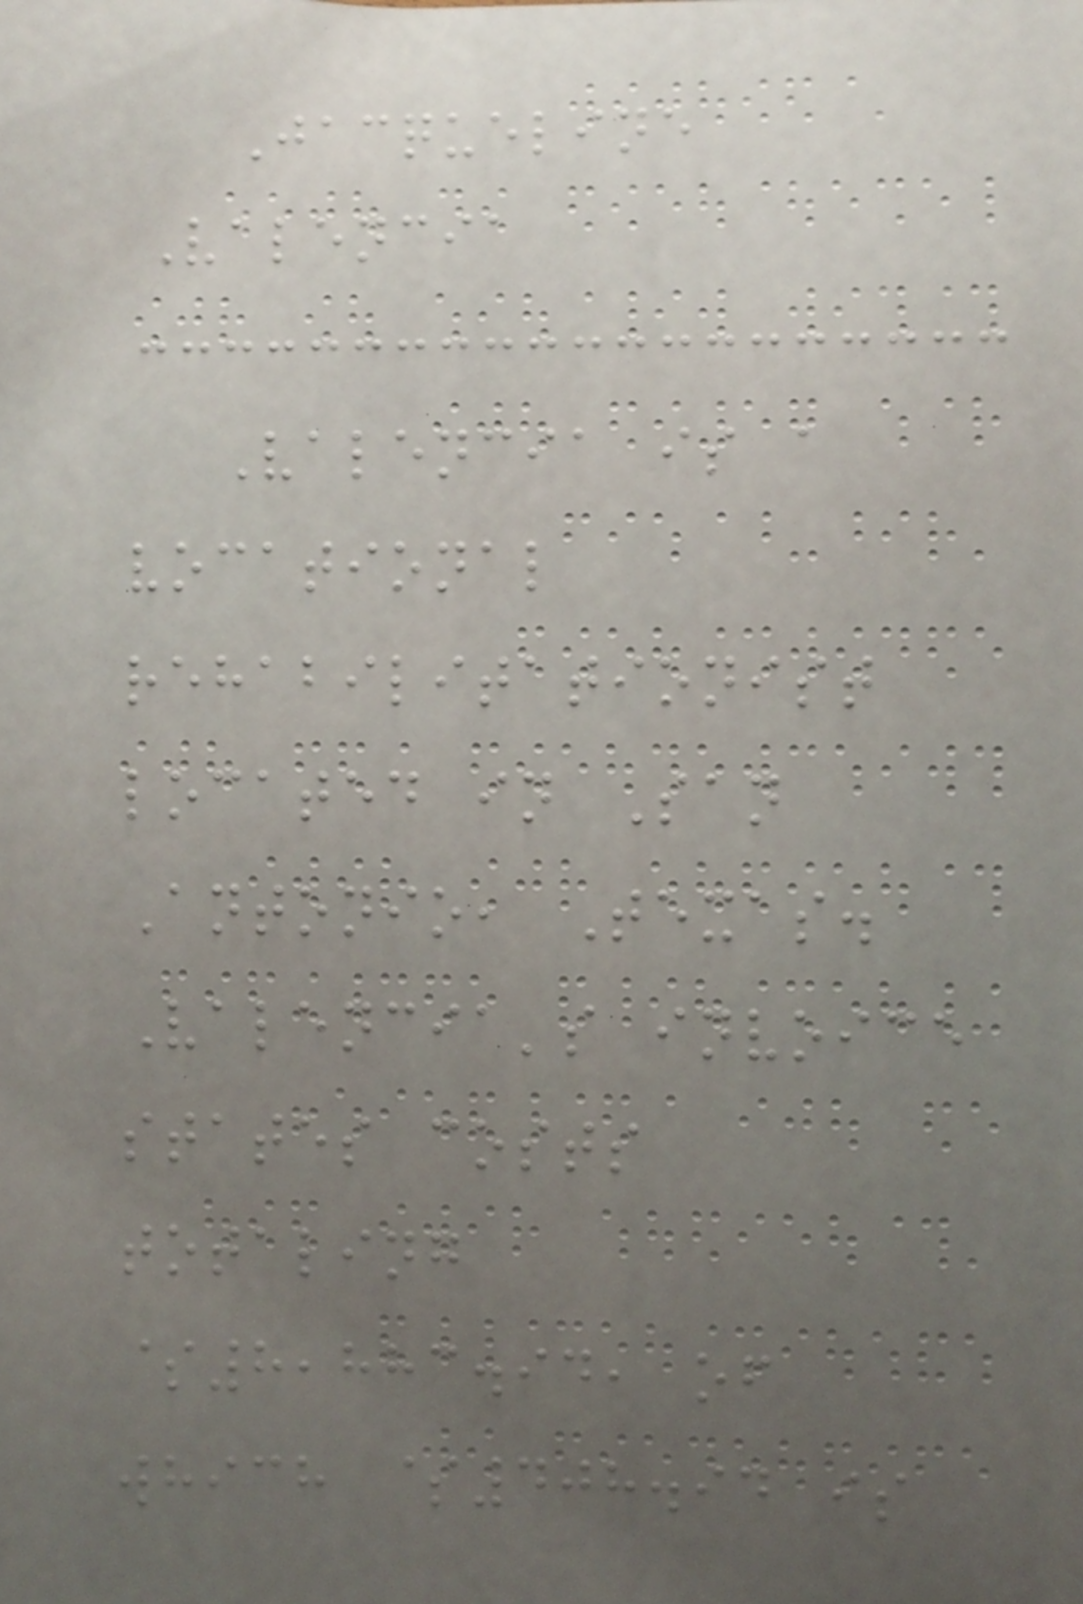Jacqueline
Valencia
Valencia is a
vocational
rehabilitationist
located in San
Antonio, Texas.
Valencia's invoice
states costs
totaling
$8,883.94, of
which $408.94 is
